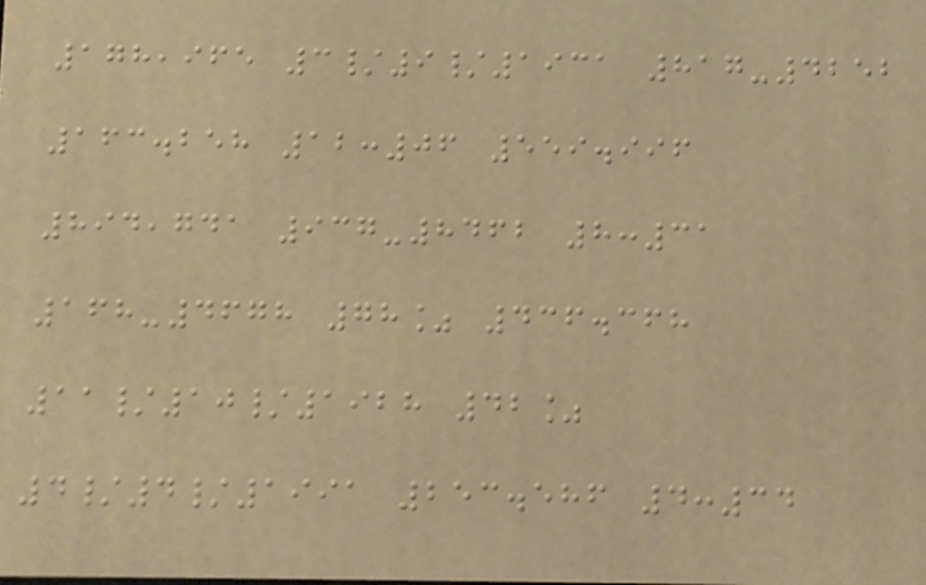178,965 3/9/1931 817-4252
163.258 12:06 559.996
894,741 937-8462 8:31
168-4678 78% 436.368
11/10/1928 42%
4/4/1991 253.586 4:34
